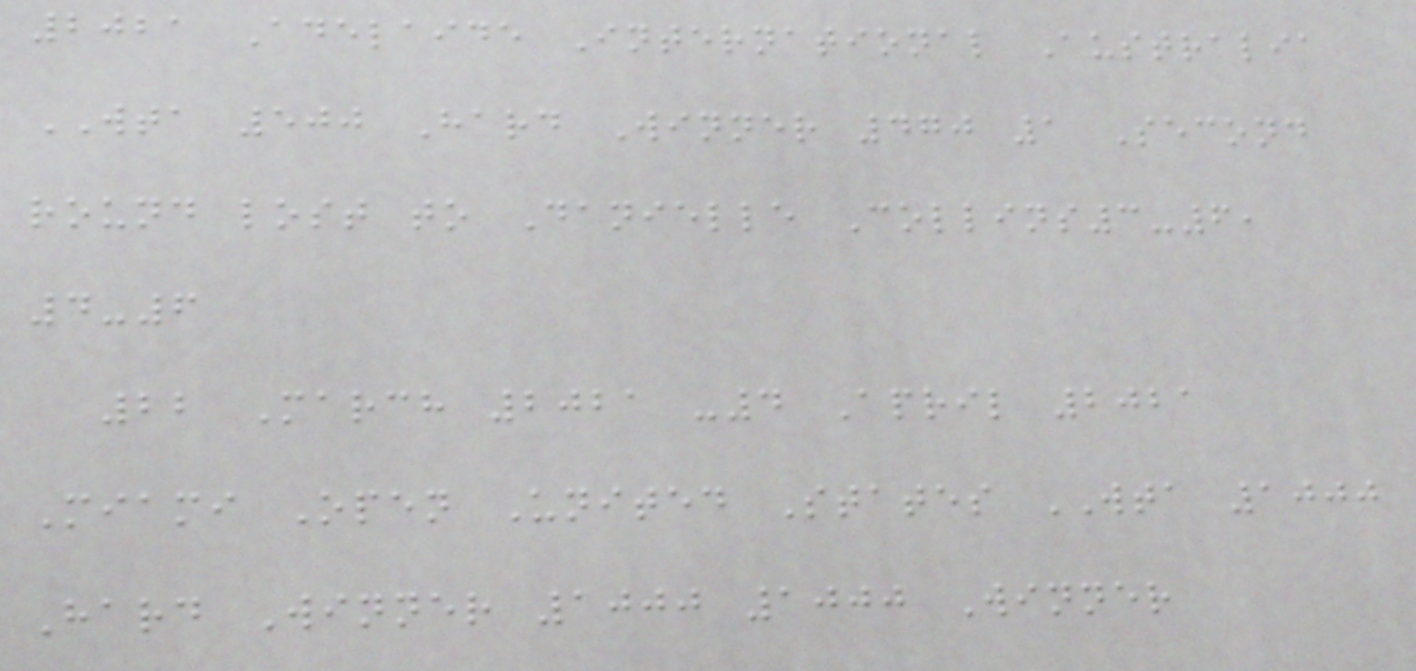2021 Adelaide International Australia
WTA 500 Hard Winner 470 1 Second
round lost to Danielle Collins3-6,
4-6
22 March 2021 -4 April 2021
Miami Open United States WTA 1000
Hard Winner 1000 1000 Winner
